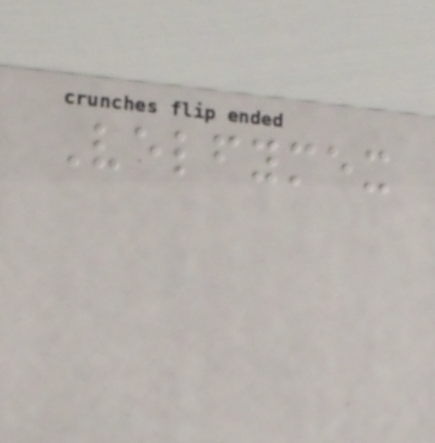Velfymex
